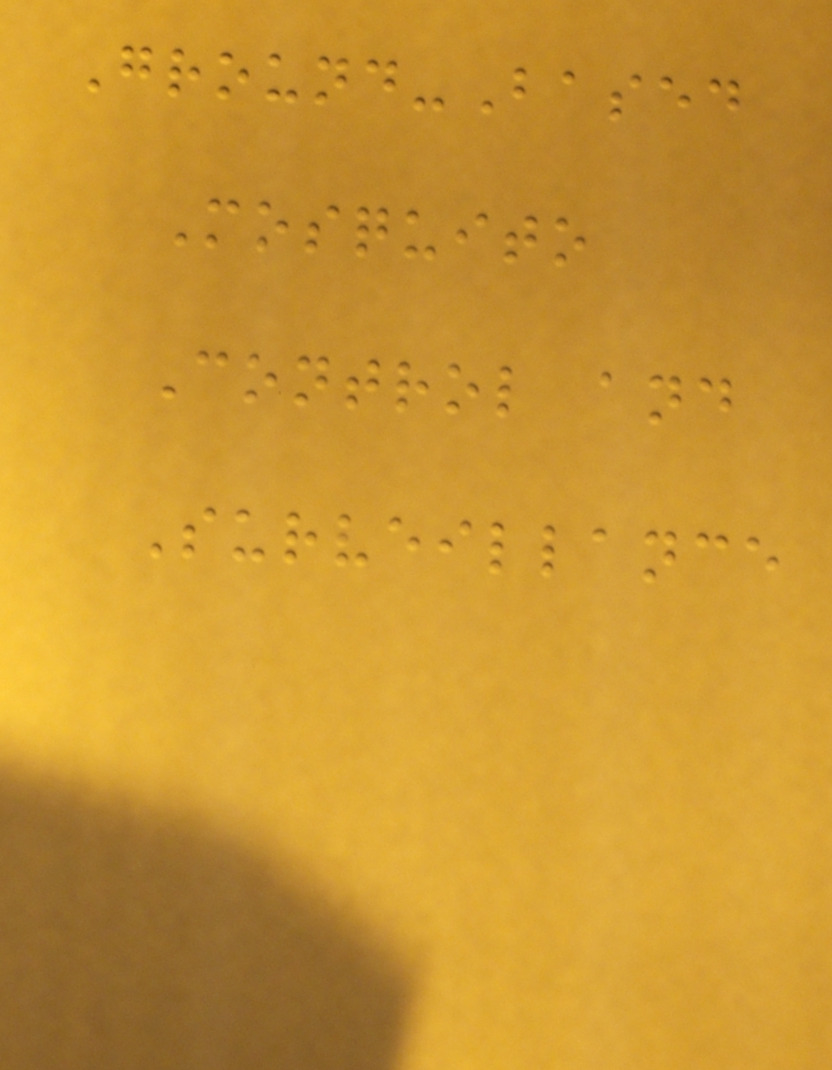Ground-Based
Mosquito
Control and
Surveillance
